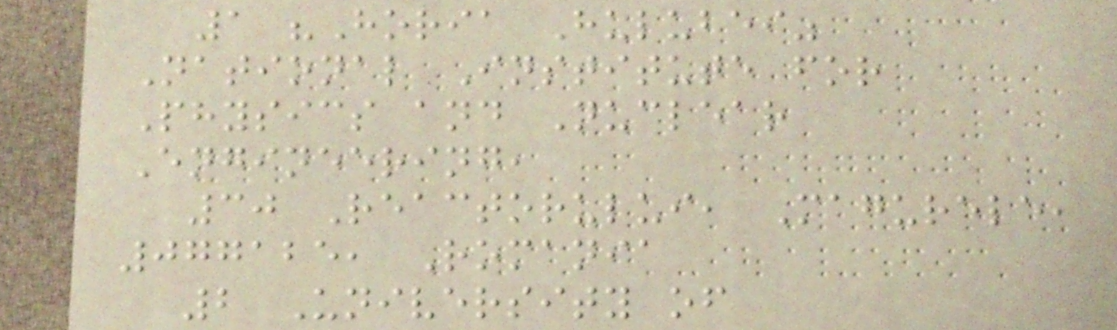1 "Horia Hulubei"
National Institute for
Physics and Nuclear
Engineering,
30 Reactorului, Magurele,
077125, Romania
2 University of
